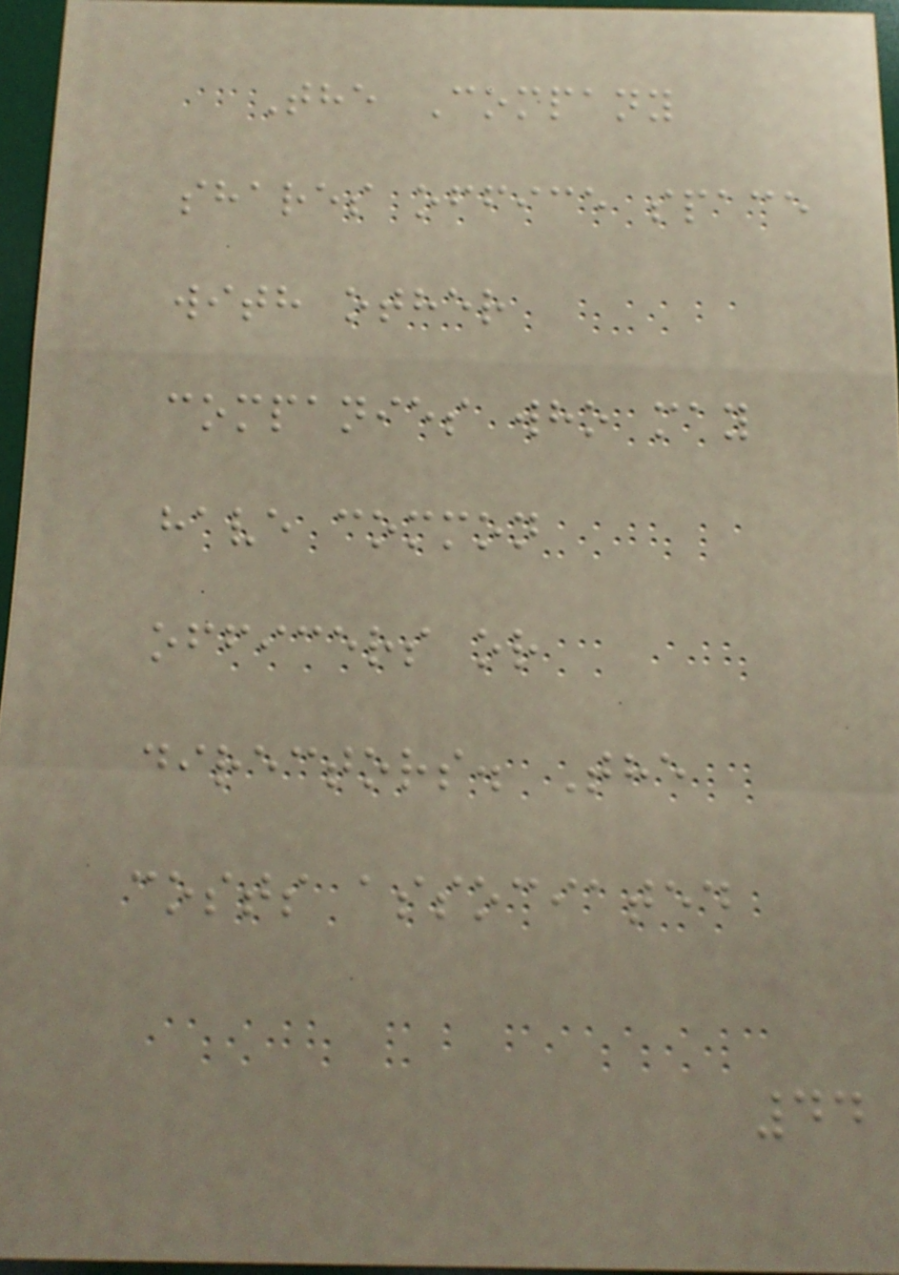The Company
shares office space
with other
companies who may
have common
officers or
directors. The
costs associated
44
